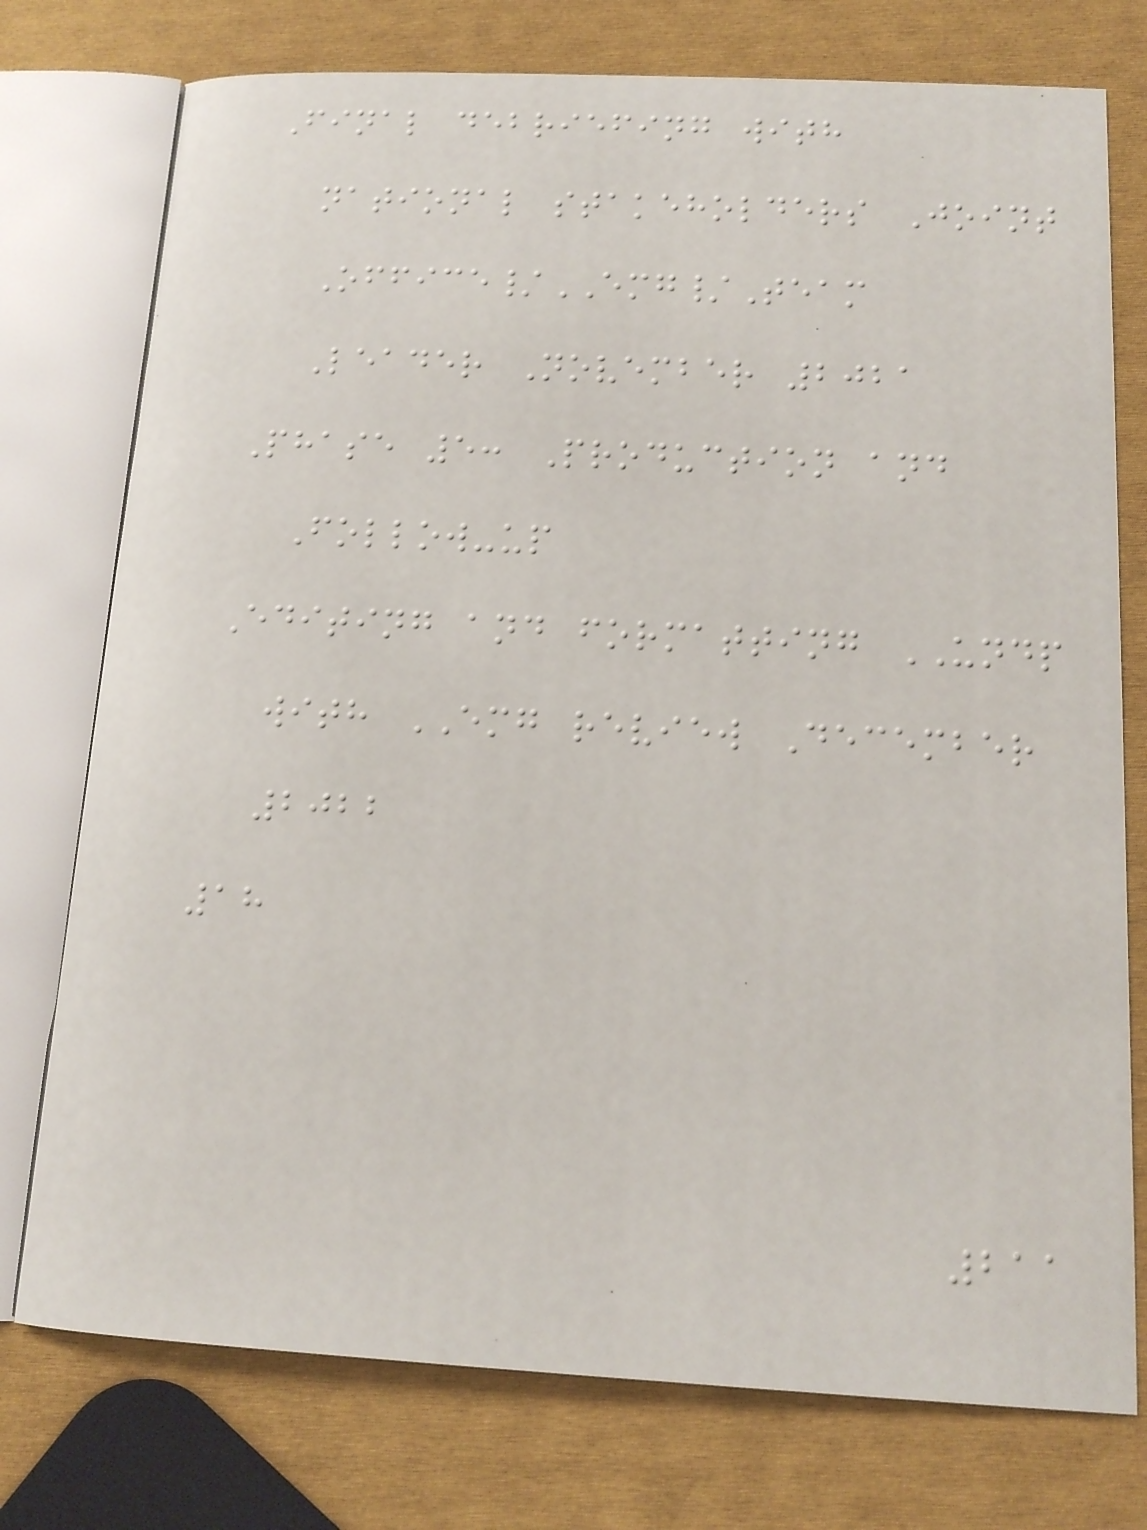Final debriefing with
national stakeholders Joint
Office/EMG/Team
Leader November 2021
Phase 5: Production and
Follow-up
Editing and formatting UNDP
with EMG review December
2022
18
211
